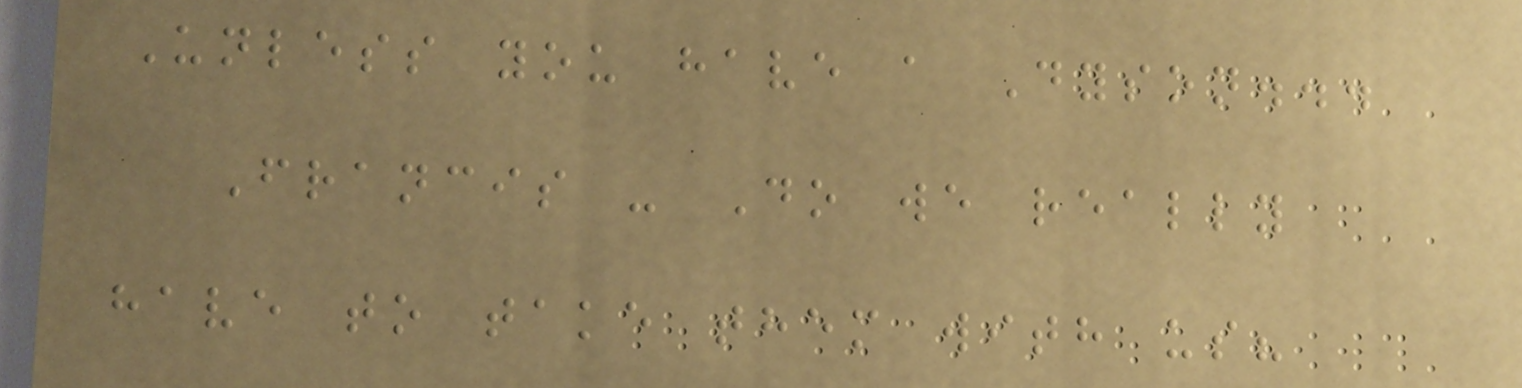Unless you have a Dyson...
Francis - Do we really
have to take them with us?
